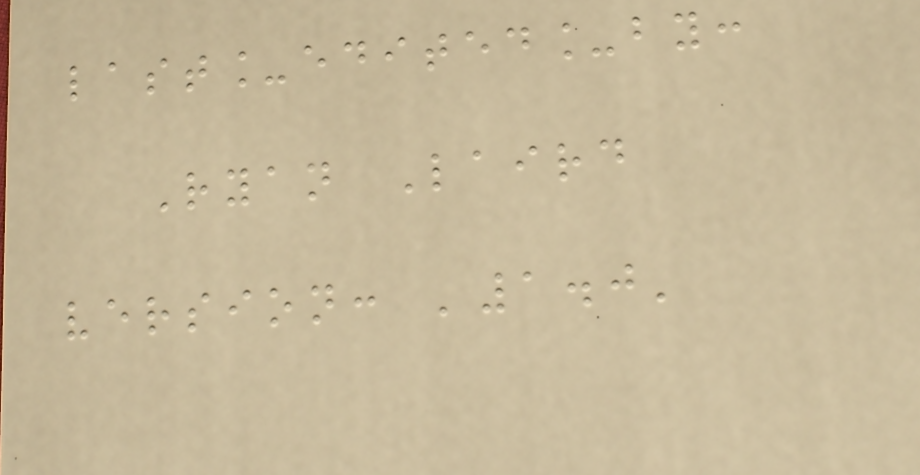last_edited_by:
Ryan Laird
version: '1.0'
